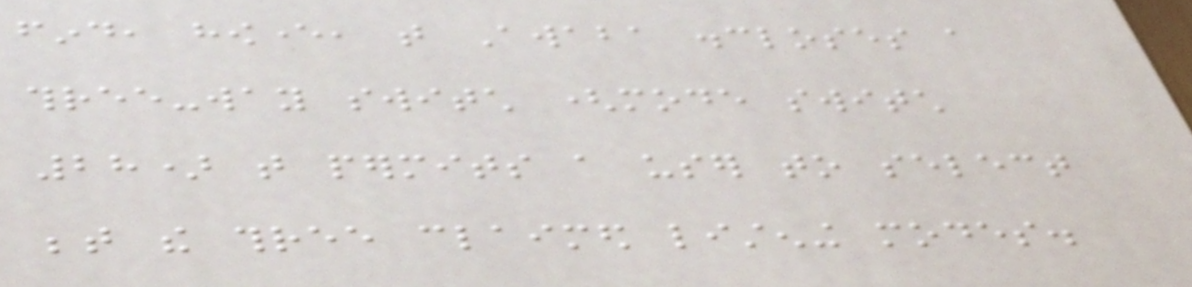find, however, that Awaba discloses a
three-way switch (mode switch
28) that permits a user to select
between the three claimed listening modes.
